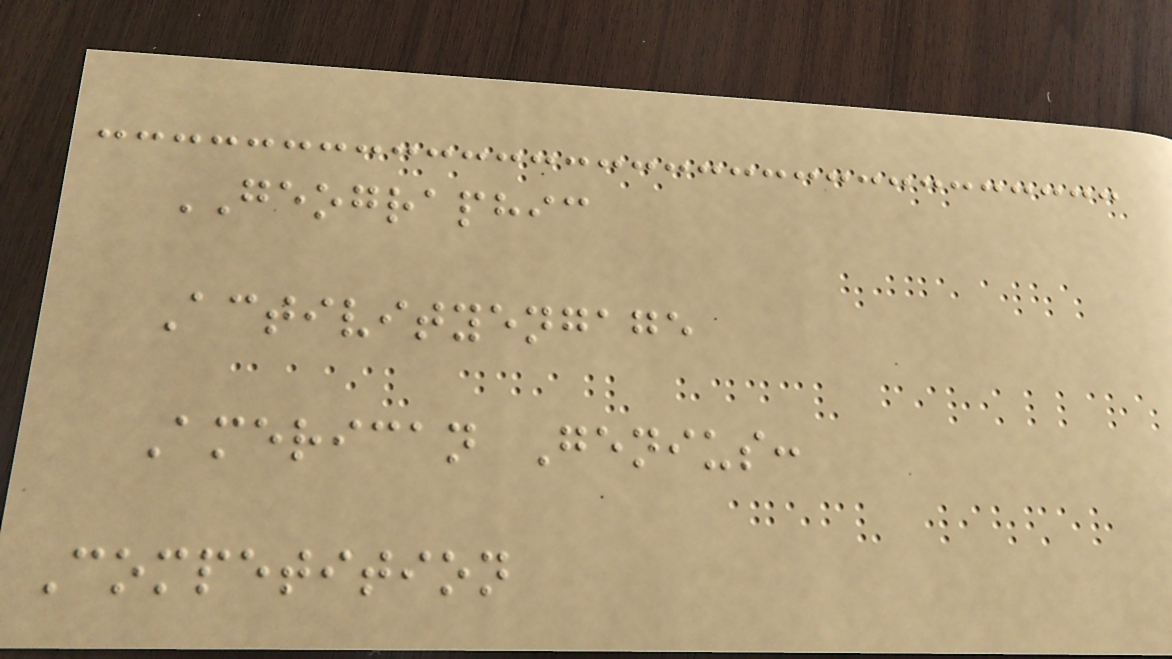GEOGRAPHIC
Activityengage
American Genius:
Competition
